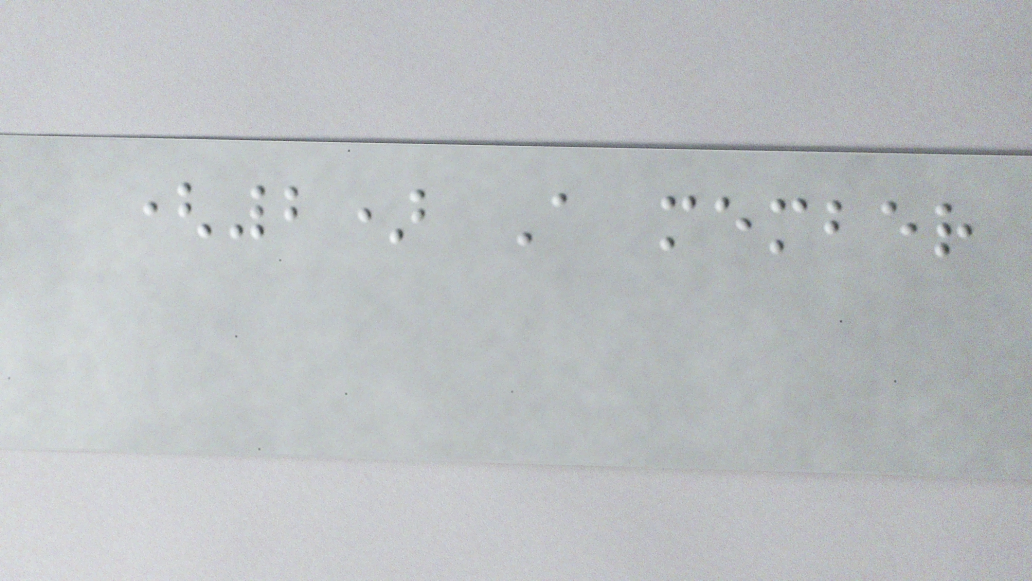(2) A member
